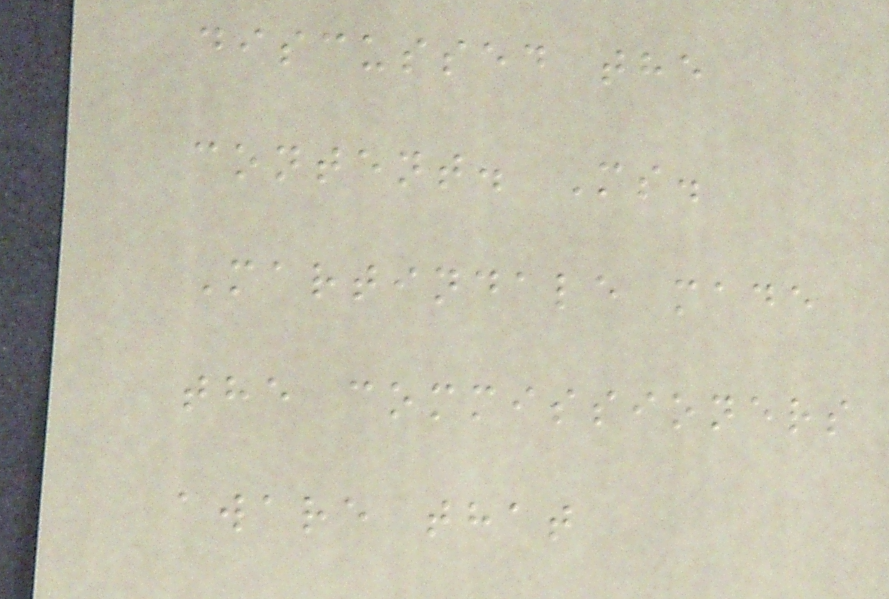discussed the
content. Ms.
Martindale made
the commissioners
aware that
